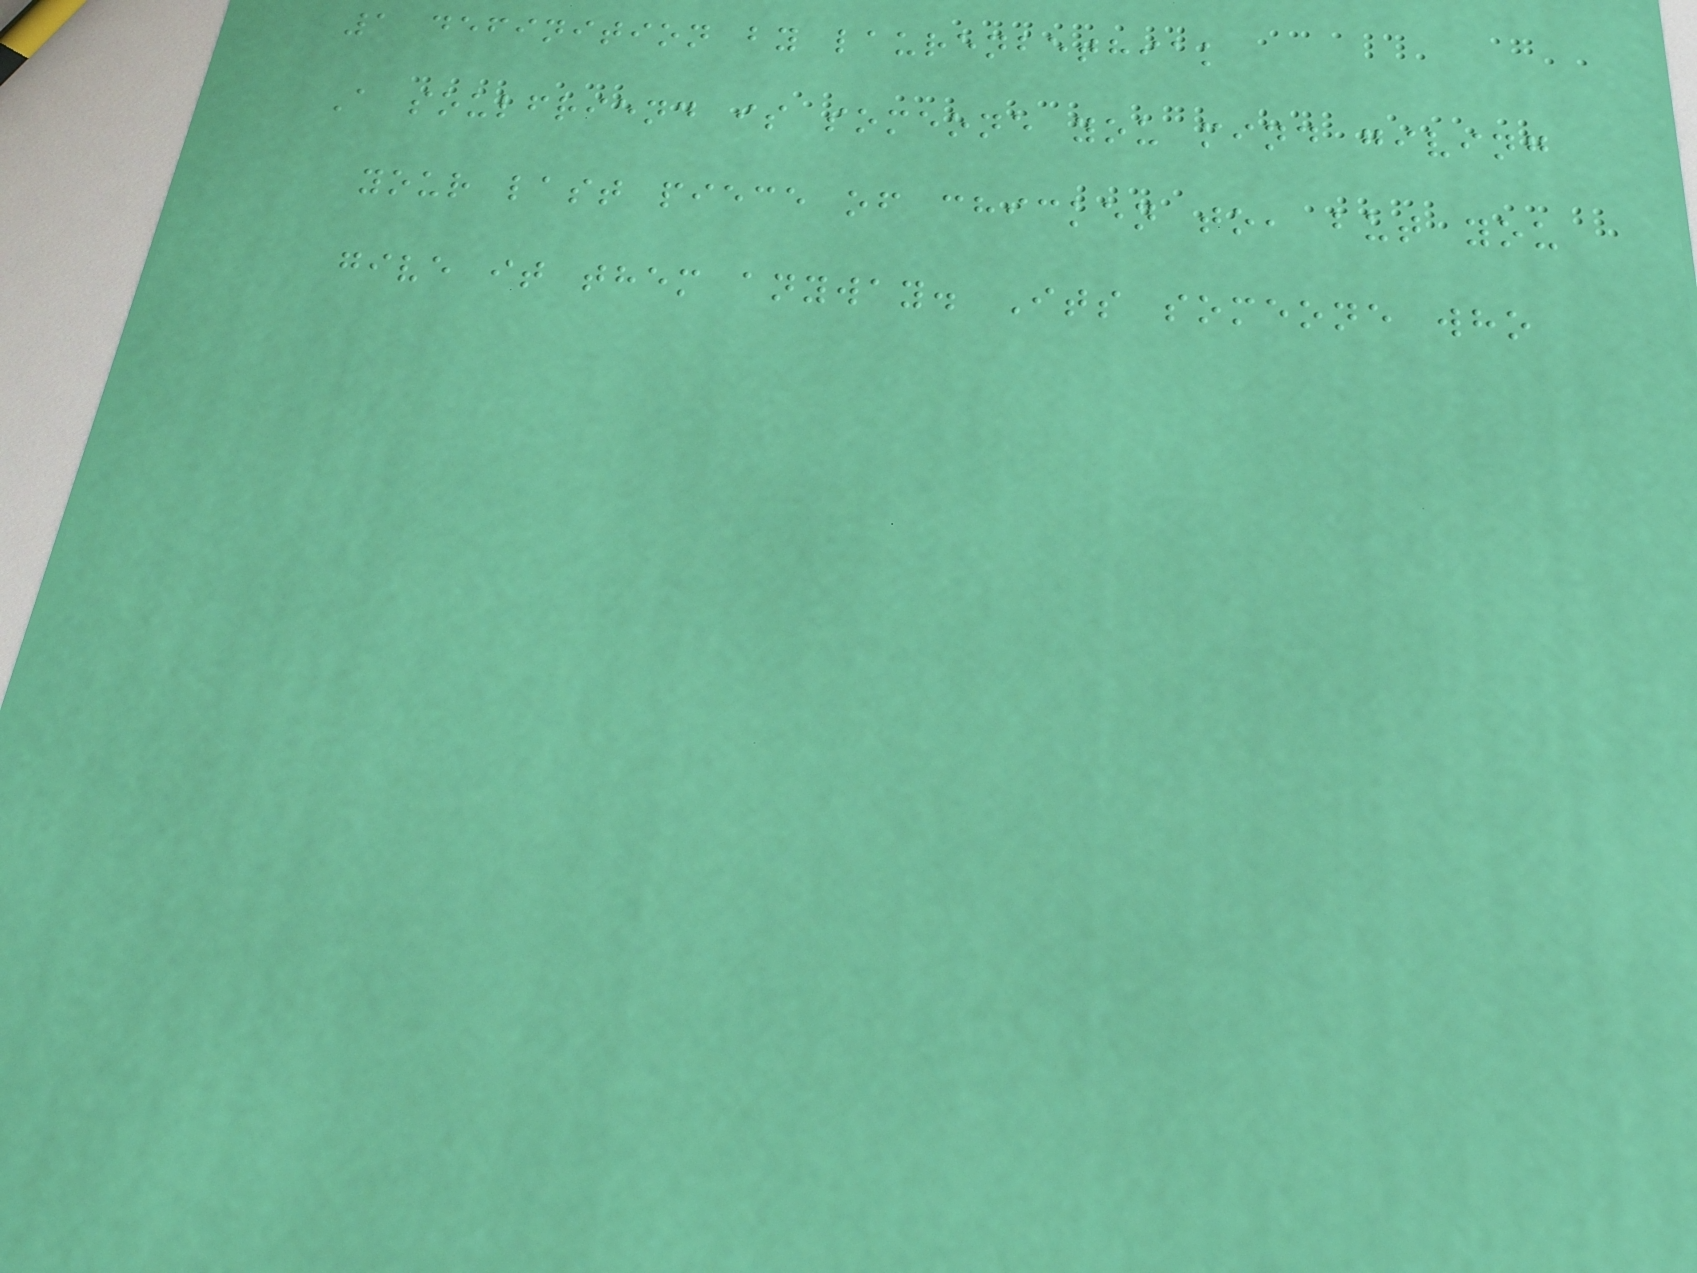1 definition by laurenbethiak
A soulfriend is someone you mind giving
your last piece of chicken to, but you
give it them anyway. Its someone who
